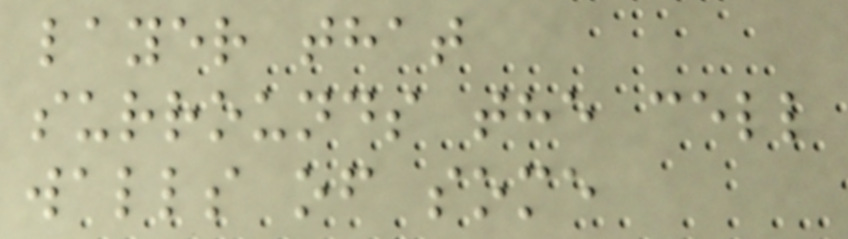layer that
surrounds the cell
walls of some
